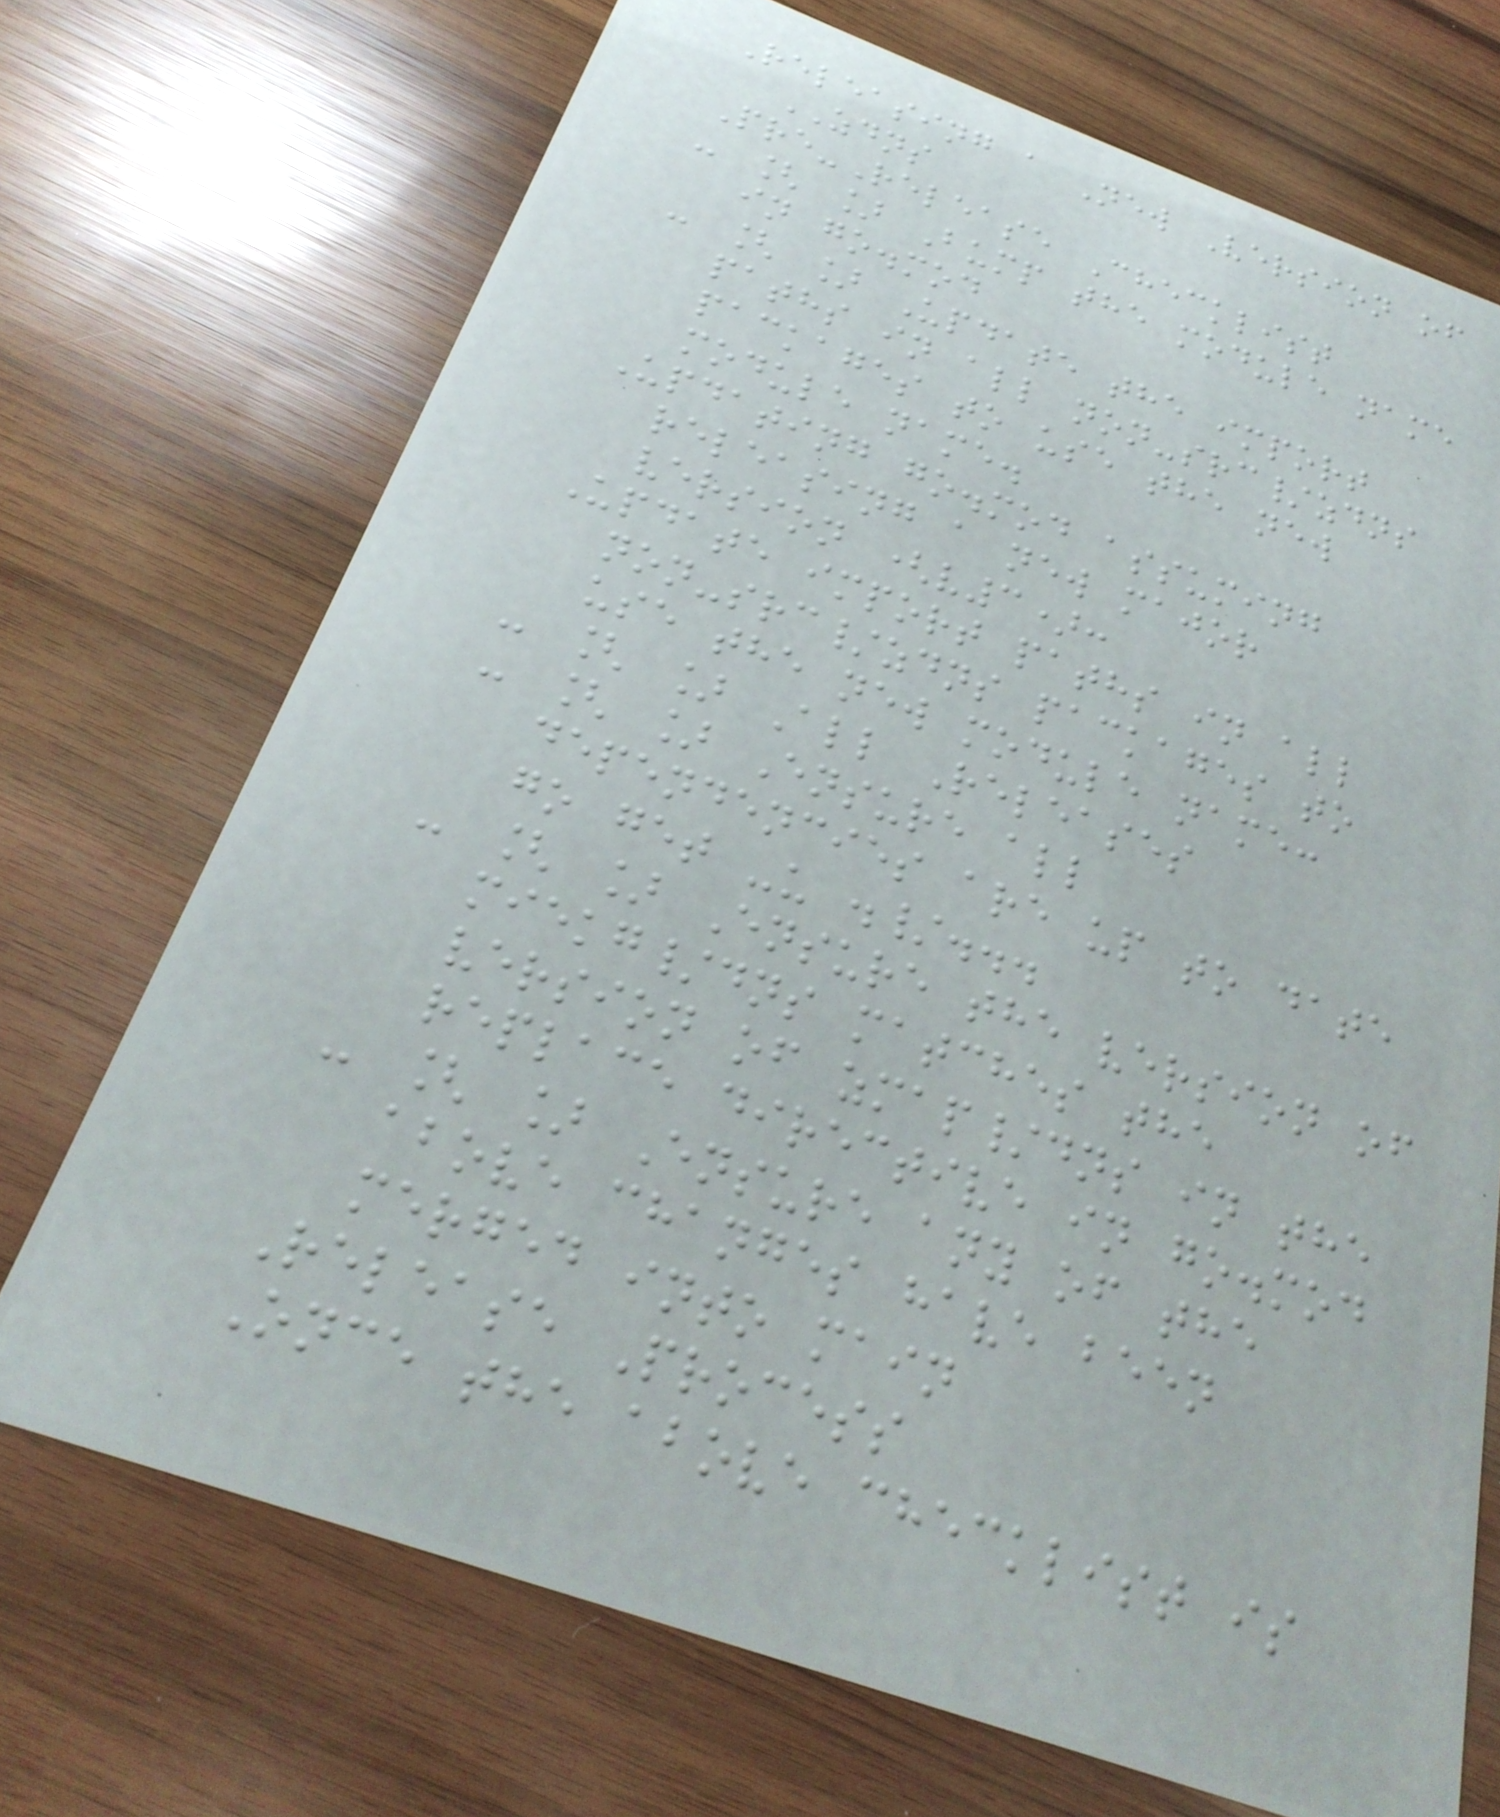Releasing a New Version of
ZDNS
Pre-Release Checklist
- [ ] Bump the module name
in go.mod
- [ ] Update the import
paths in all non-src/zdns
packages to use the new
module name.
Updating go.mod assuming
releasing a new major
version (v3):
Update import paths in all
non-src/zdns packages to
use the new module name:
- [ ] All Releases
- [ ] Ensure all
dependencies are up to date
go get -u ./...
- [ ] Ensure the version of
miekg/dns matches the
version of zmap/dns in the
replace directive in go.mod
- [ ] Ensure any of the
above changes have been
merged into main
Release Process
Once the above checklist is
